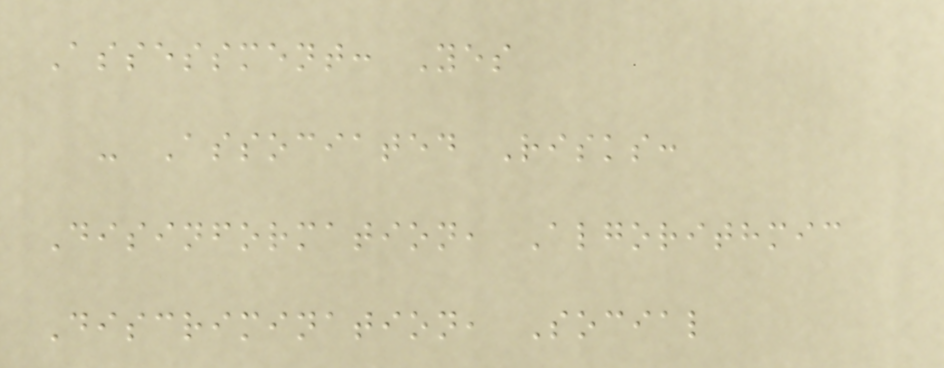Assessment: Yes
- Associated Risks:
Disinformation, Algorithmic
Discrimination, Social
